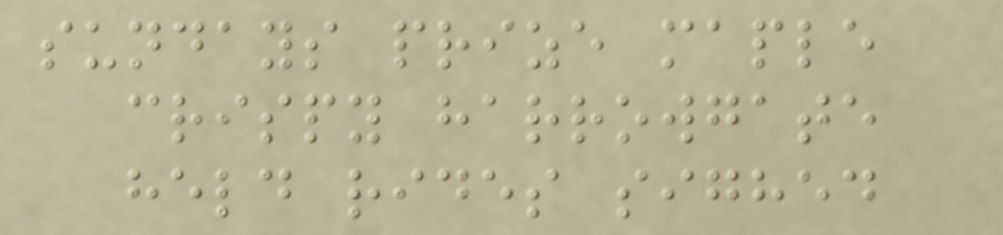sundays prize maple
crispy harrowgate
held rides sighed
